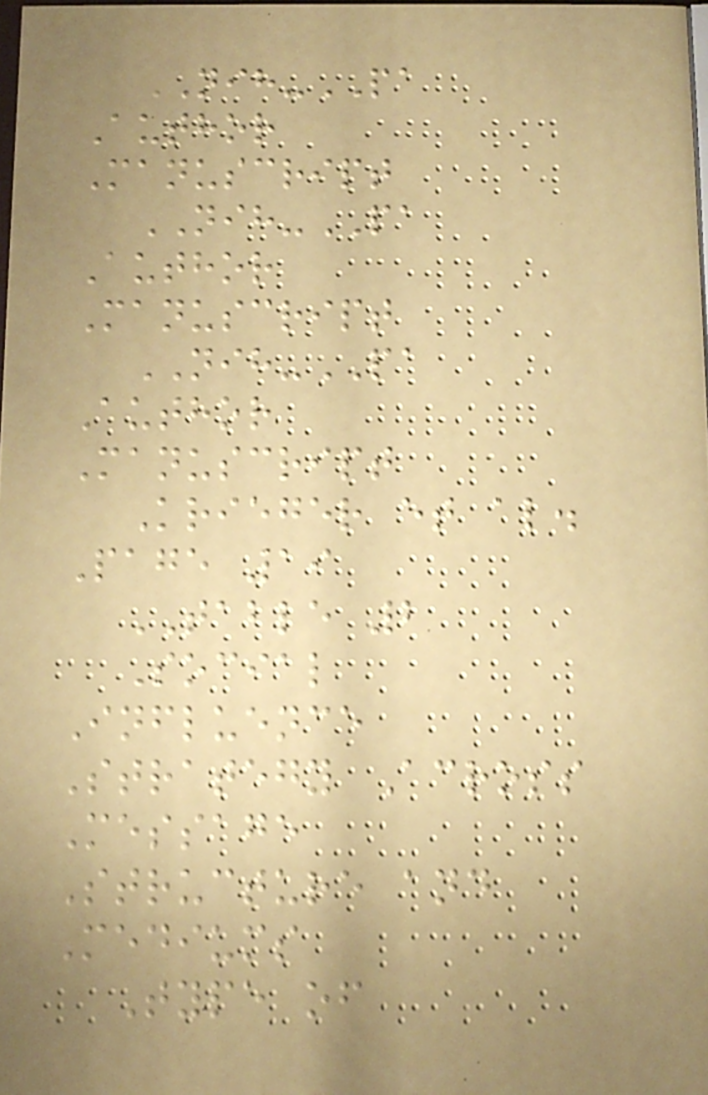NIH-PA
Author
Manuscript
NIH-PA
Author
Manuscript
NIH-PA
Author
Manuscript
Krieger et al.
Page 19
TABLE 2
Social
Influence
Strategy Across
Message
Structure and
Mediums
Type of
